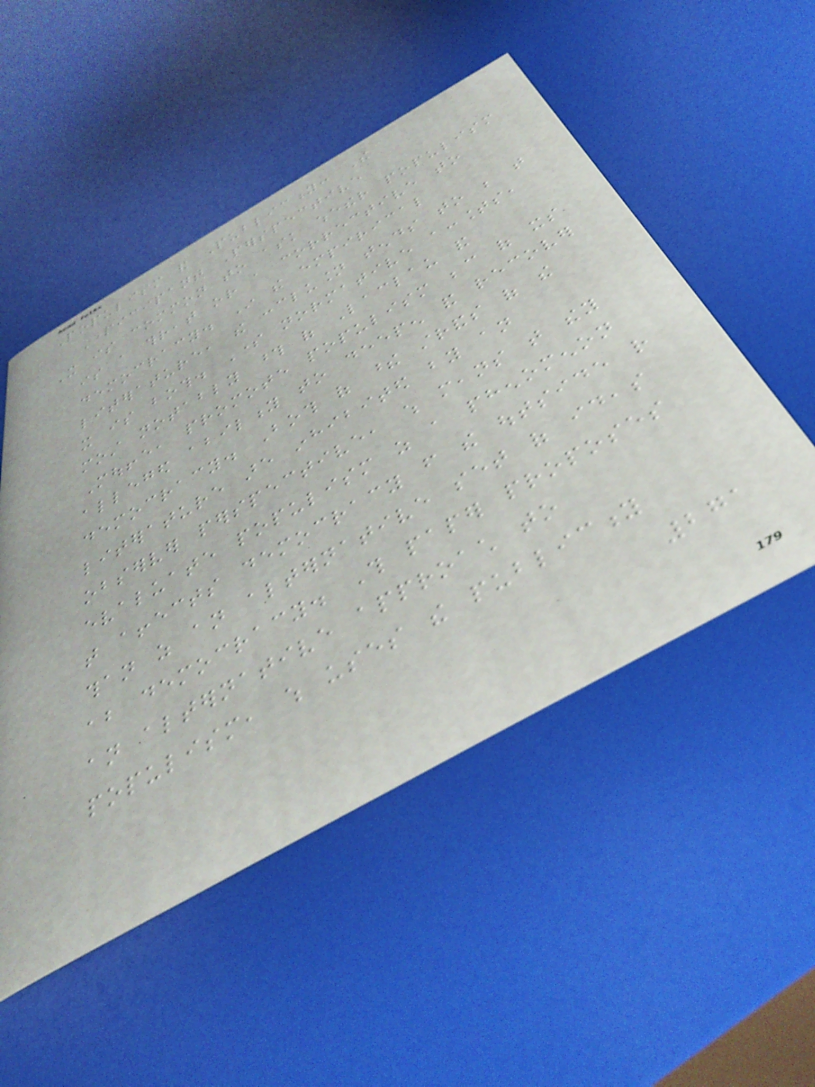Populism and Publicity: The
Participant Perspective
It is common to ask whether populism
is a threat or a corrective to
democracy. In the empirical
literature, the conclusion tends to be that
it is both. Some normative accounts,
most notably those of Laclau and
Mouffe, promote populism because of its
alleged ability to deepen and recover
democracy. Both of these strands of the
literature are inhibited by an
observer perspective, which means that they
evaluate populism as a phenomenon
that affects democracy from the outside rather
than as an alternative set of ideas
about democracy. This paper proposes
an alternative approach to
populism, which uses the publicity
271
